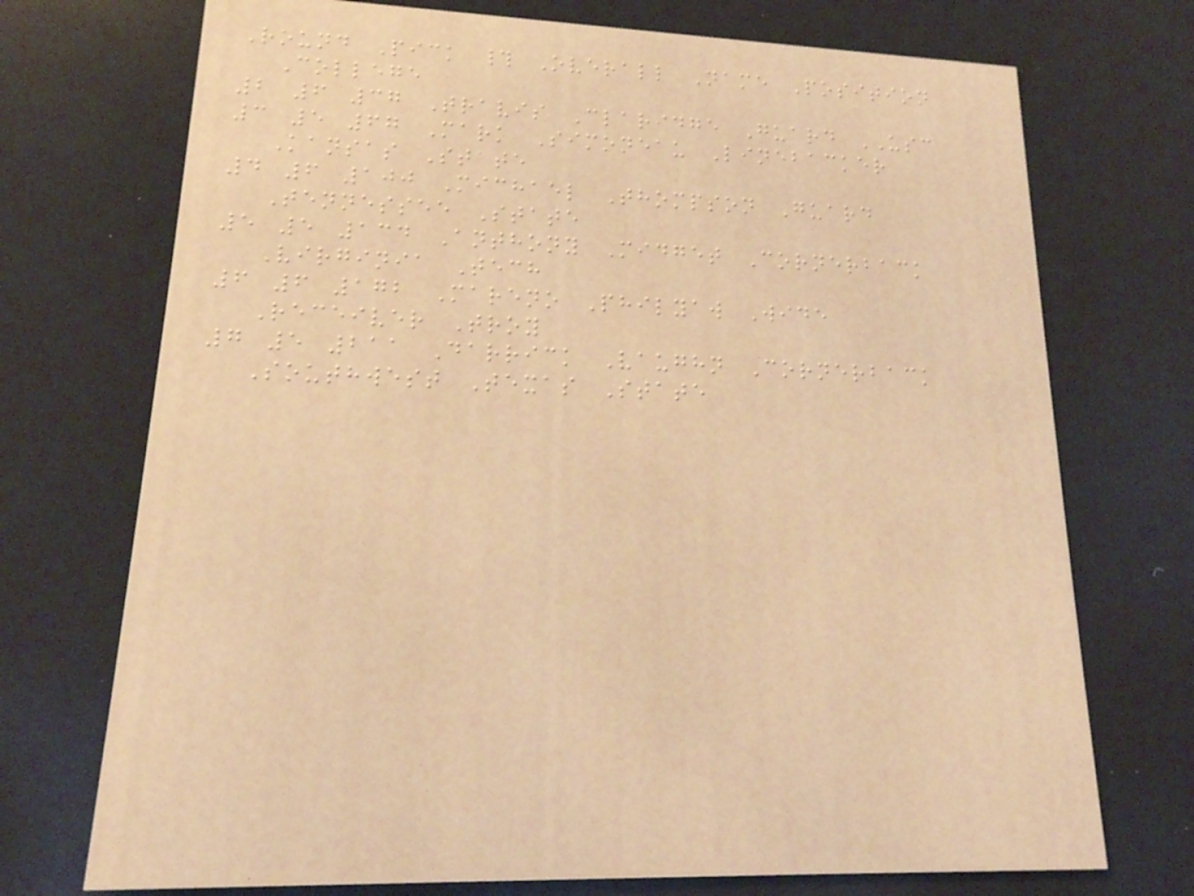Round Pick # Overall Name Position
College
2 6 37 Travis Claridge Guard USC
3 5 67 Mark Simoneau Linebacker
Kansas State
4 6 100 Michael Thompson Guard
Tennessee State
5 5 134 Anthony Midget Cornerback
Virginia Tech
6 6 172 Mareno Philyaw Wide
Receiver Troy
7 5 211 Darrick Vaughn Cornerback
Southwest Texas State
